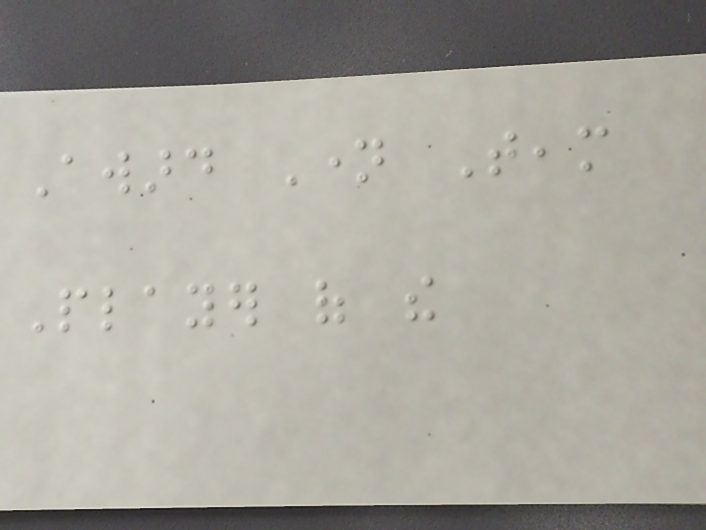Award Name Team
Player of the
